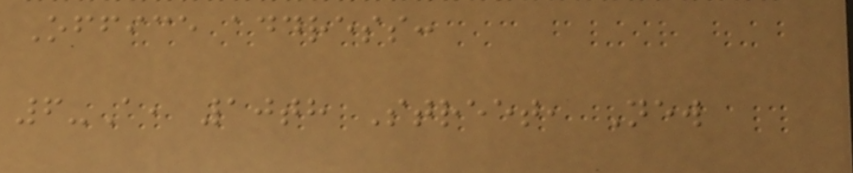Office address:
6-A, 10th Street, New
